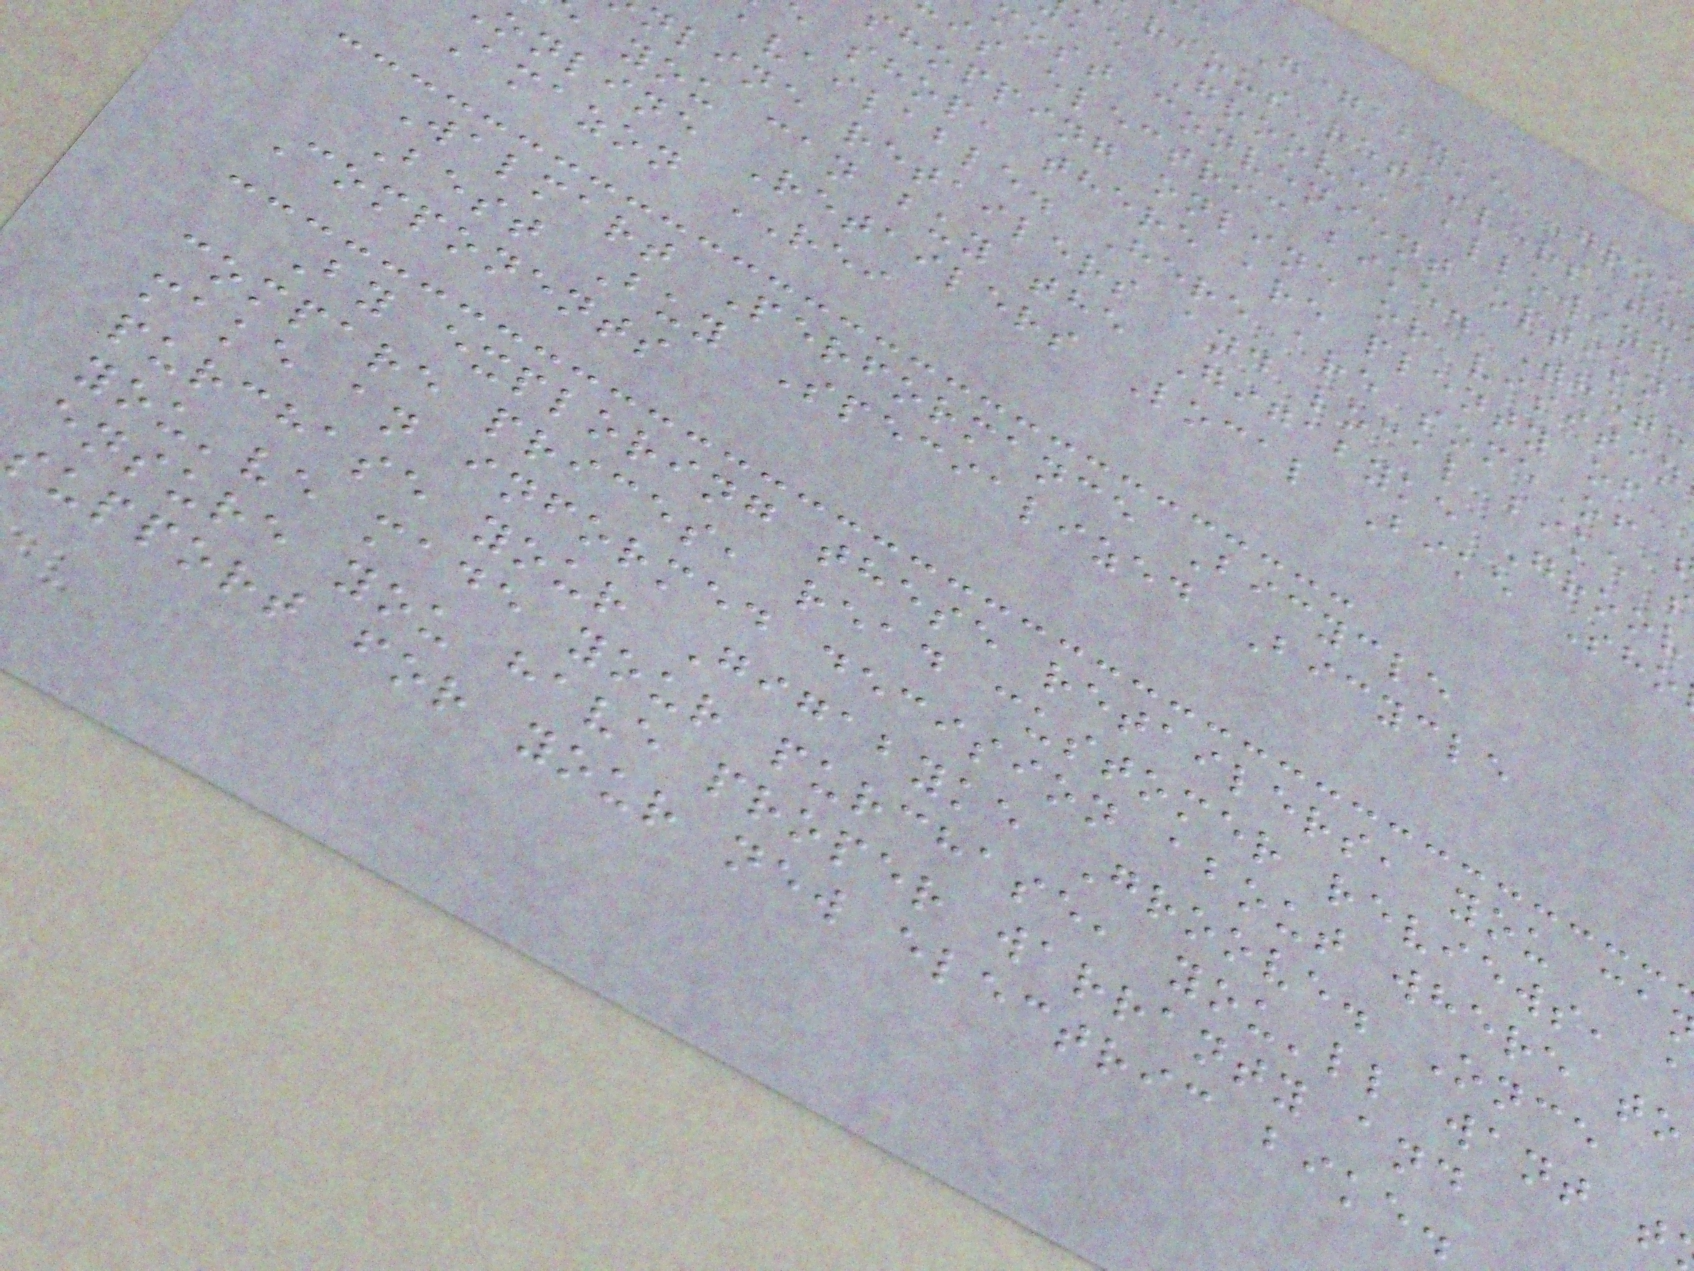e Gigabyke Groo
rious retailers th
ke Groove, allowing
most convenient option
is electric bike. Wheth
shopping online or visitin
shop, there are plenty of
available. Here are some of
nline retailers and local bike
you can buy the Gigabyke Groov
online Retailers Local Bike Sho
Amazon REI
Walmart Performance Bicycle
Best Buy Specialized Bicycle
Components
By exploring these retailers, you ca
compare prices, read customer reviews, a
make an informed decision about where to
purchase your Gigabyke Groove. Once
you've made your purchase, you'll want t
ensure you have proper warranty and
support for your new electric bike.
